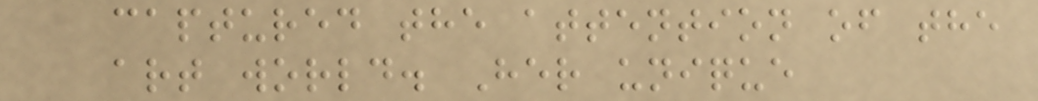captured the attention of the
art world. Her unique
